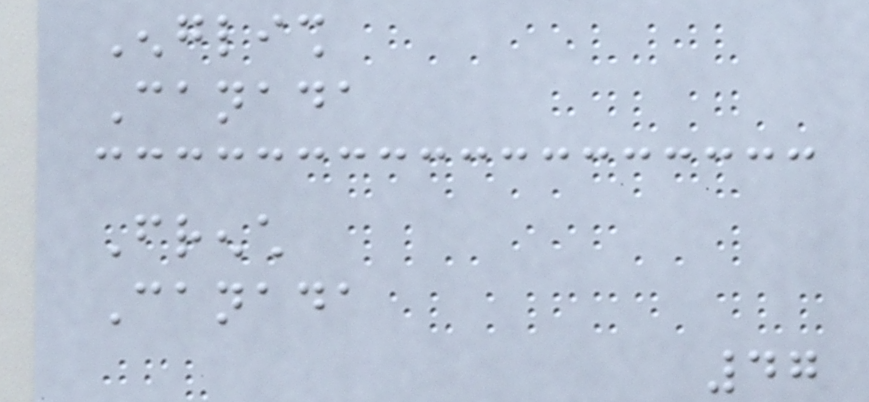English
Canada
French
Canada
47
